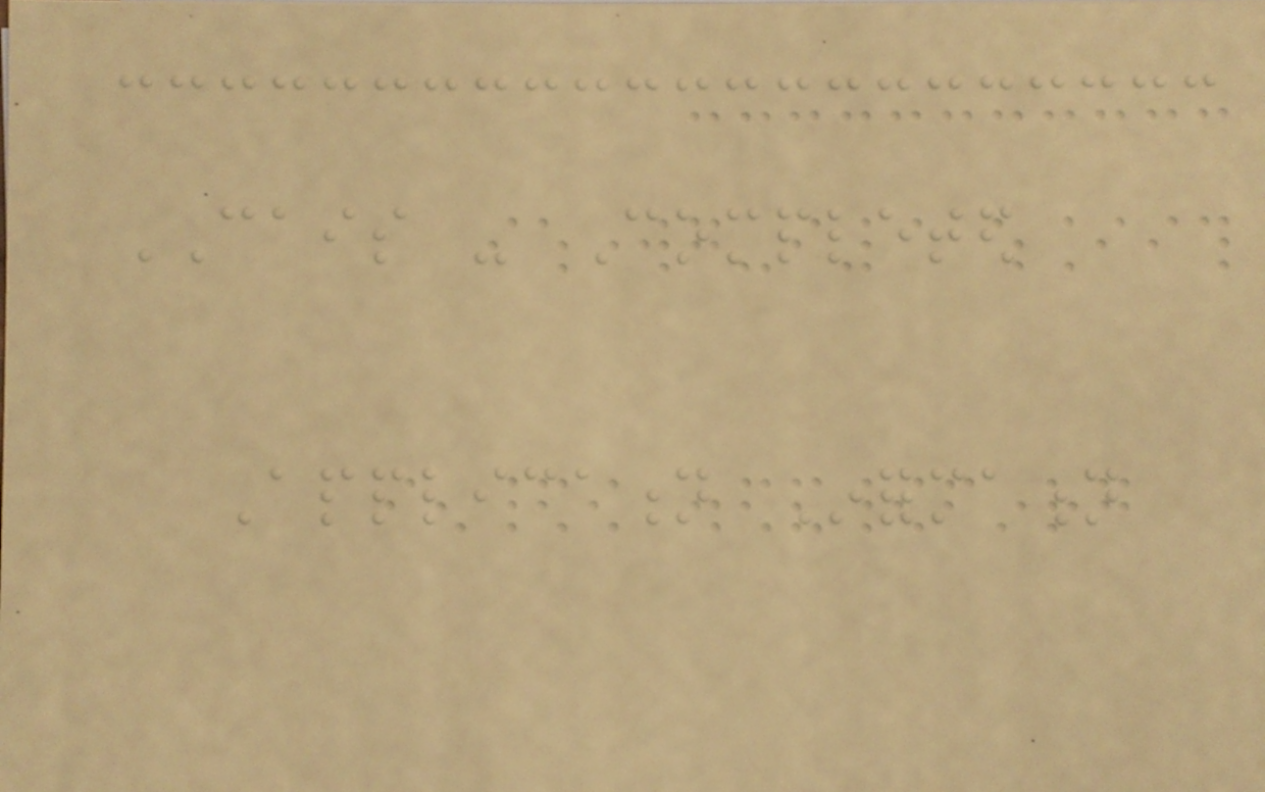CAIS - Completed
Application Information
